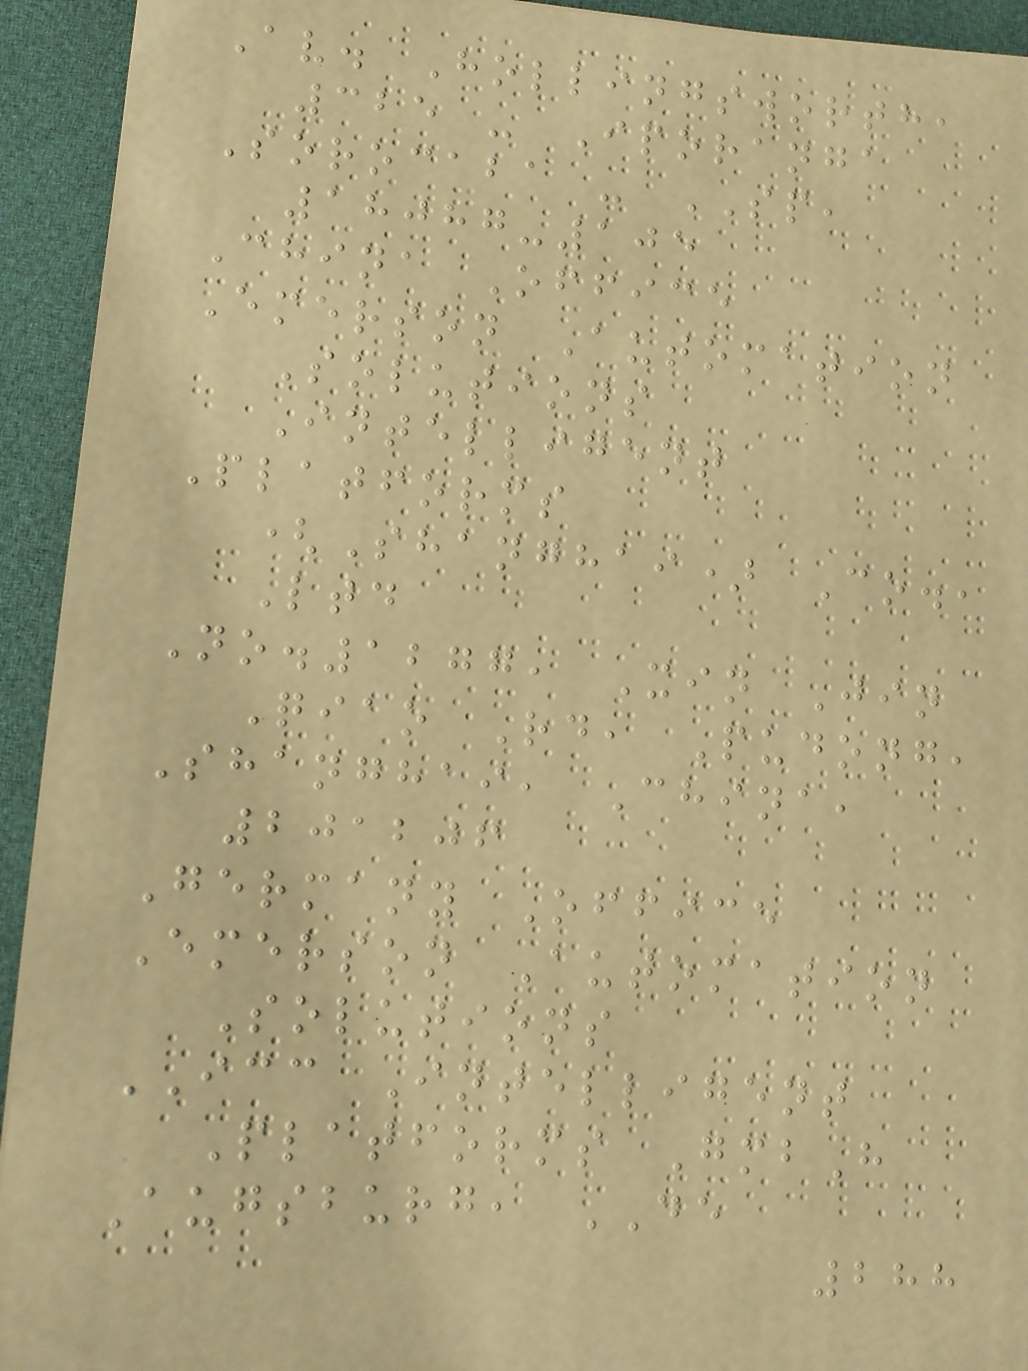Av. Hollingsworth,
325 - Iporanga
Sorocaba - SP,
18087-105
China Office
Emerson Automation
Solutions
Intelligent
Platforms
(Shanghai) Co.,
Ltd
No.1277, Xin Jin
Qiao Rd, Pudong,
Shanghai, China,
201206
Germany Office
Emerson Automation
Solutions
ICC Intelligent
Platforms GmbH
Augsburg, DE
288
